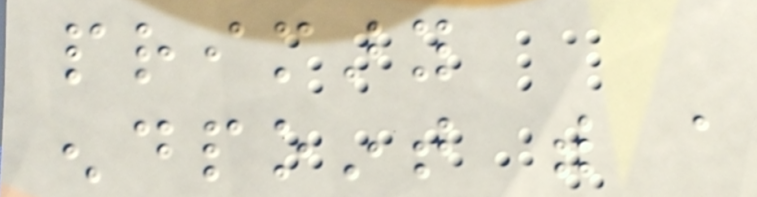primary
endpoint with a
